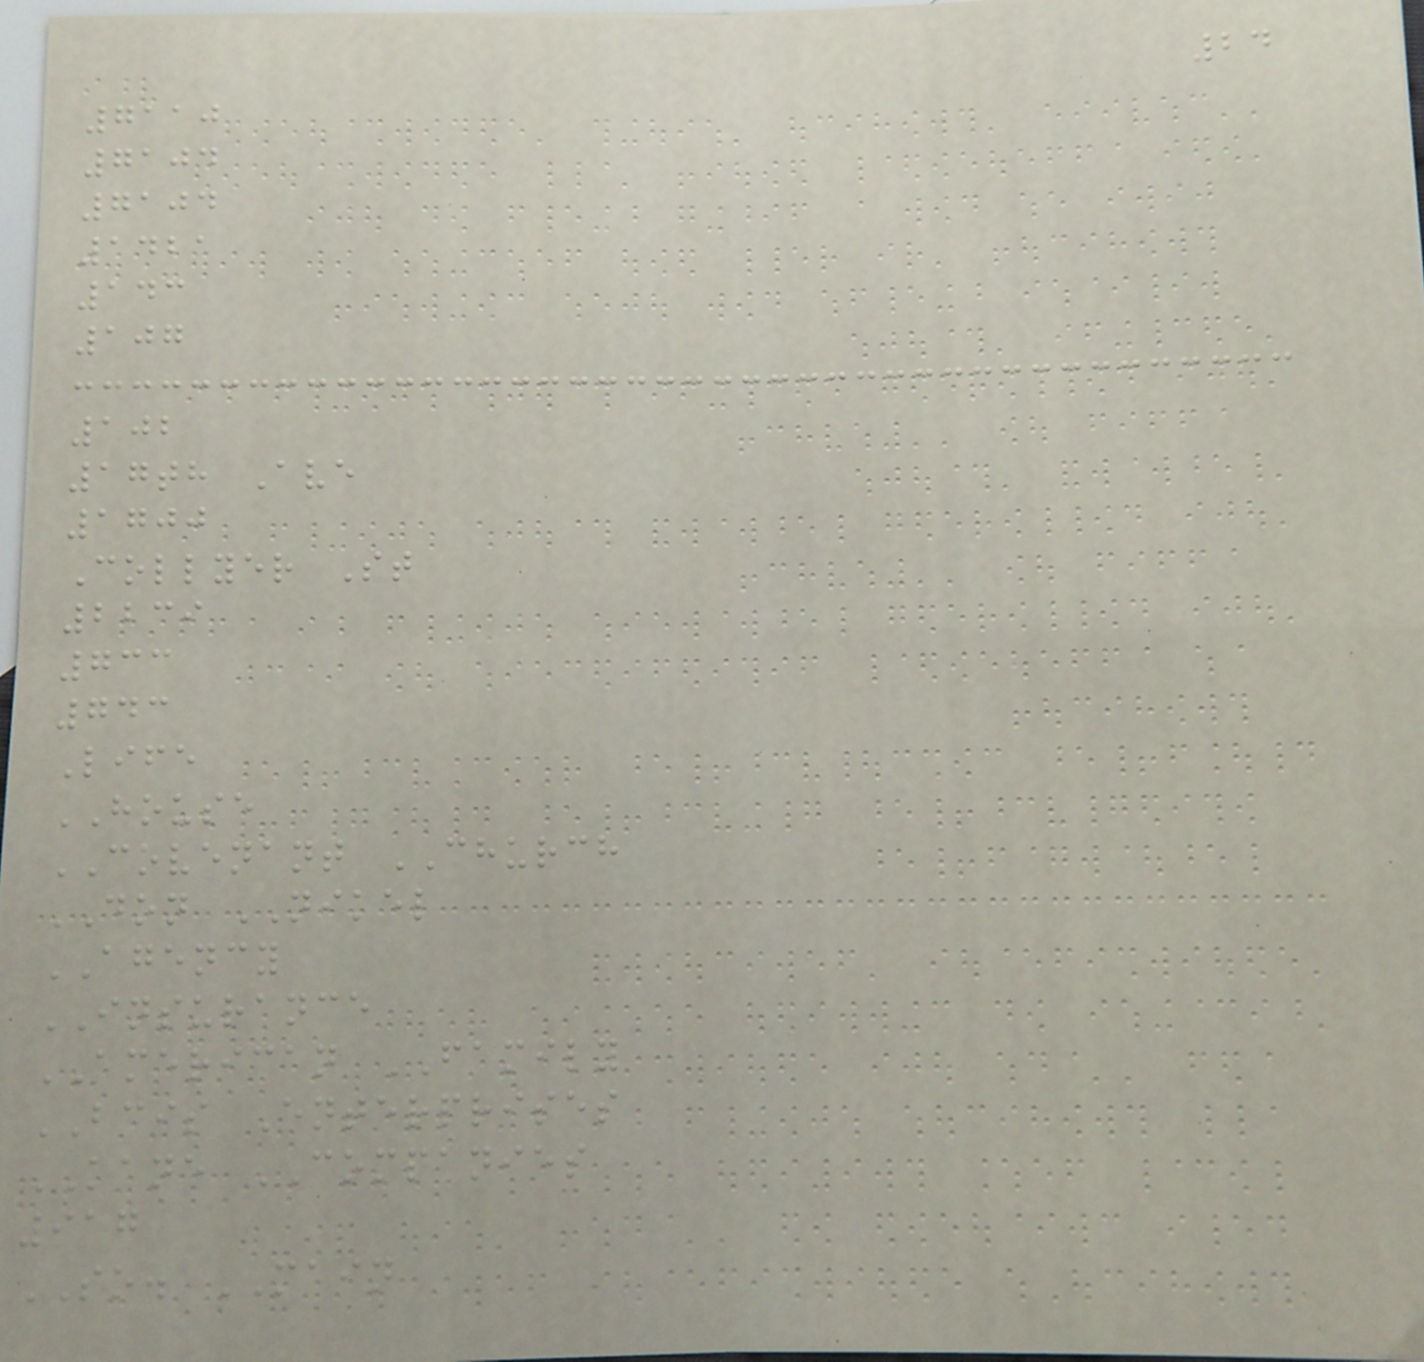24
7110
7104
7104
1421
143
107
102
17th Ave
1700
Collyer St
2239
733
743
Life
HOUSE
COVENANT CHURCH
DON NIKEL
AGENCY
INSURANCE
AMERICAN FAMILY
BCIS Enterprises
KANE COMPANIES
917
SO. MAIN
